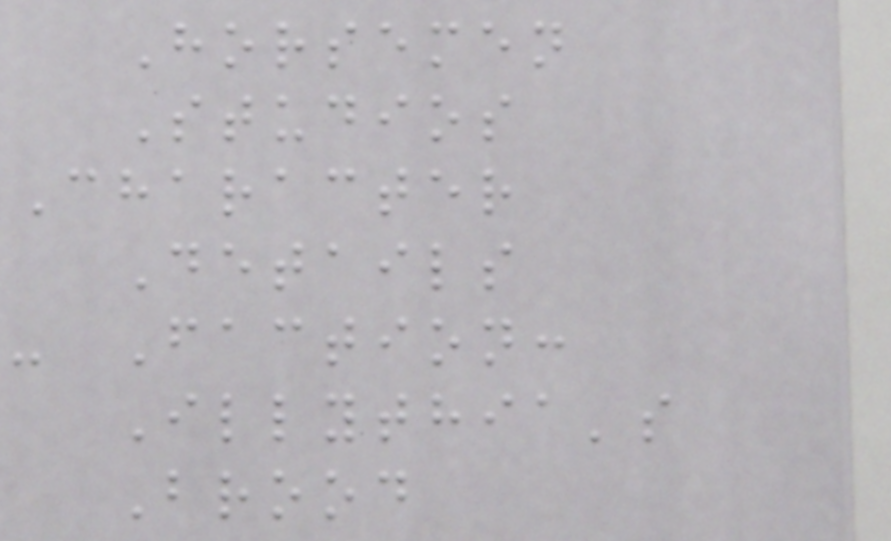Horsemen
Studios
Character
Details
- Faction:
Illythia's
Brood
